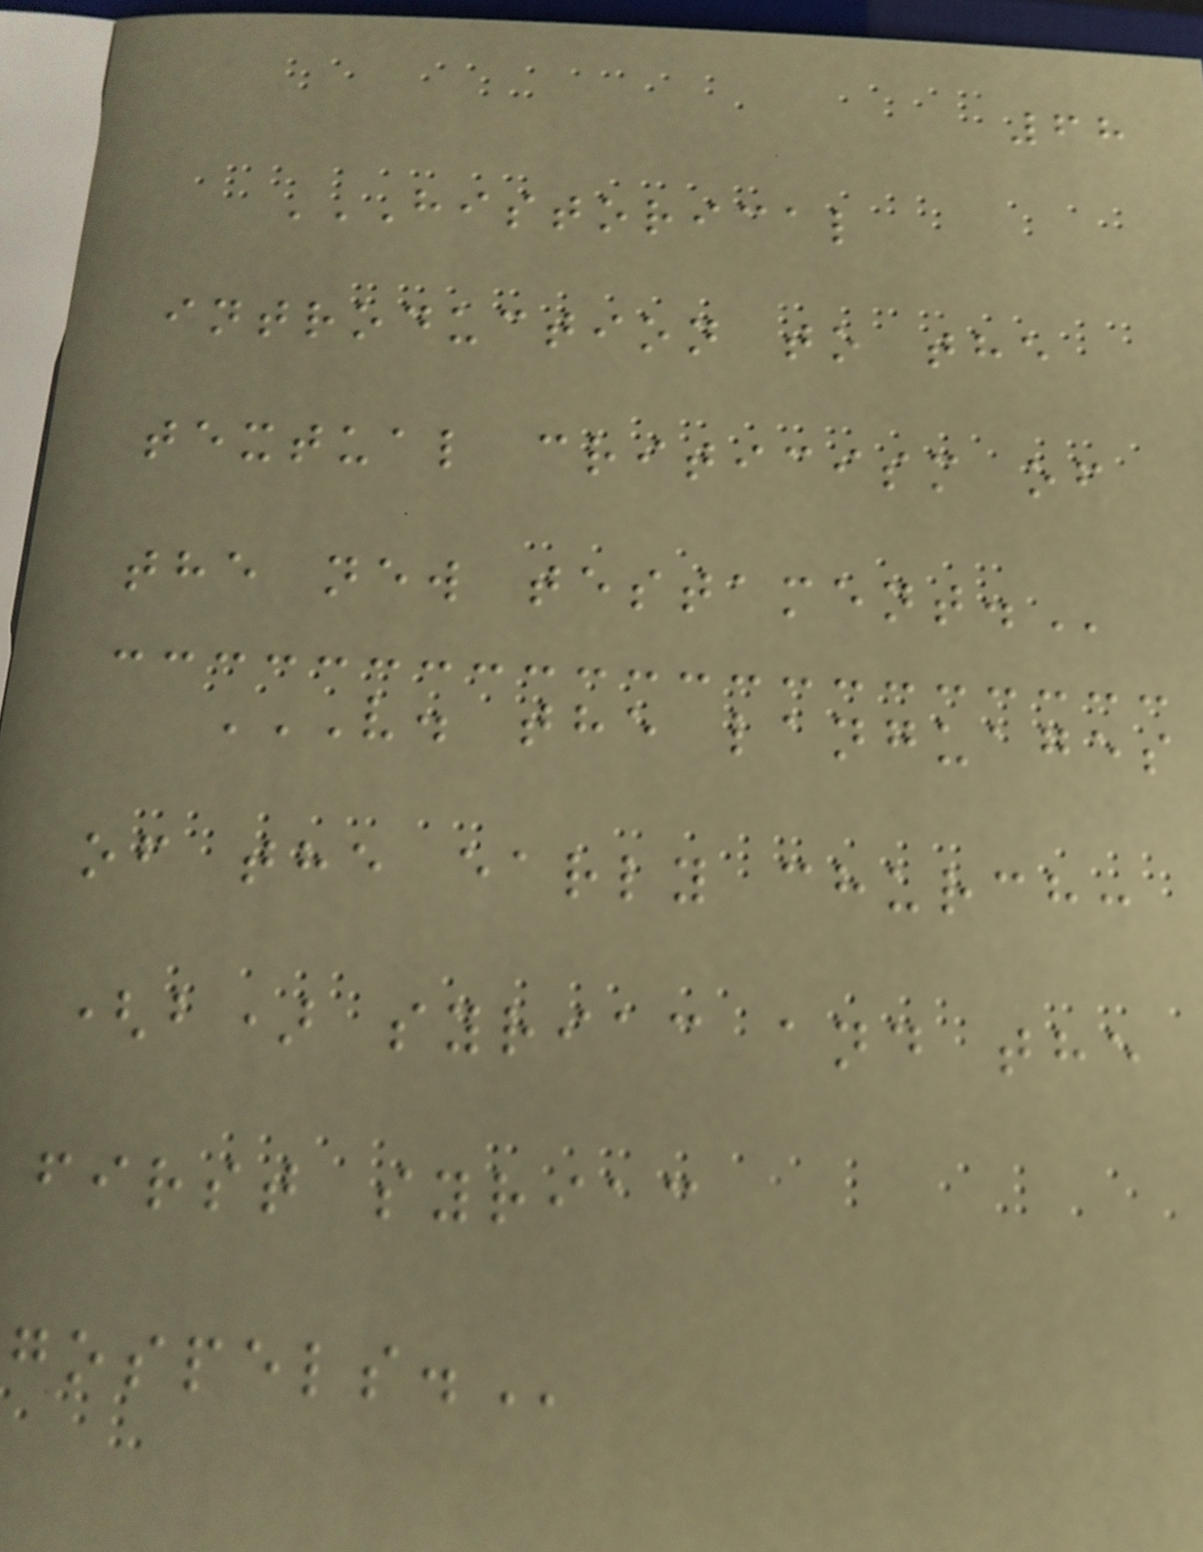68
HISTORICAL
INTRODUCTION TO THE
TEXTUAL CRITICISM OF
THE NEW TESTAMENT.
V. THE LANGUAGES
OF THE EARLY CHURCH:
(B) SYRIAC AND THE
FIRST SYRIAC
GOSPELS.
